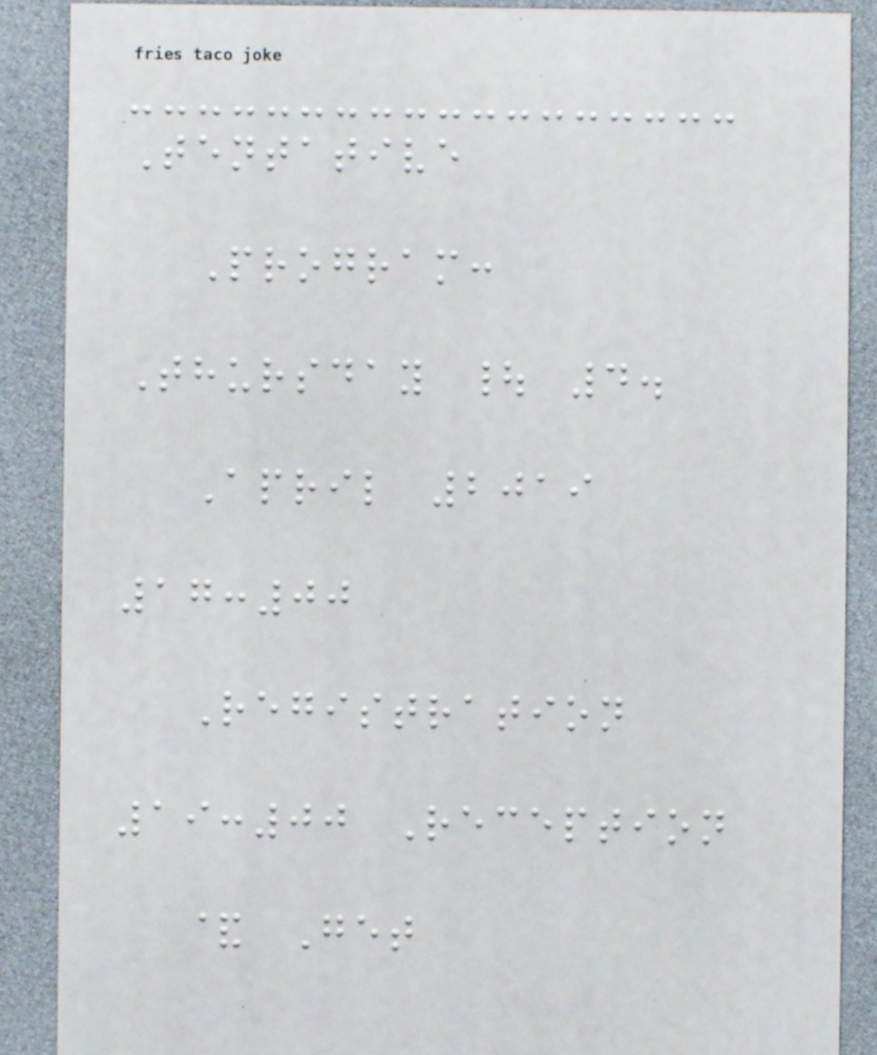Tentative
Program:
Thursday | 4.
April 2019
17:00
Registration
19:00 Reception
& Get
